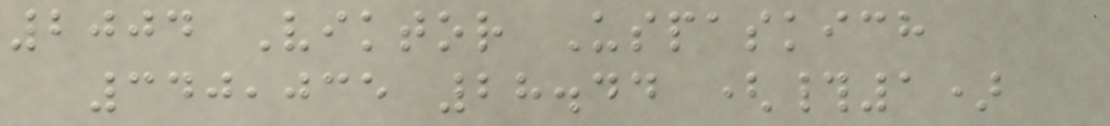2004 Viktor Uspaskich
340,035 28.44 (#1)
